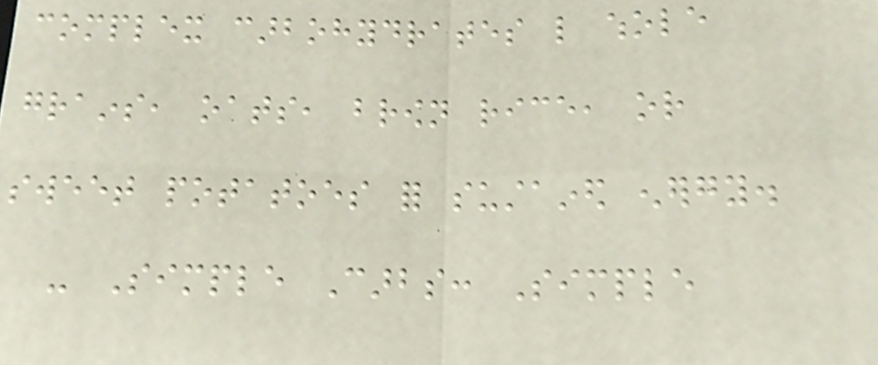complex carbohydrates like whole
grains, oats, brown rice, or
sweet potatoes for sustained energy.
- Simple Carbs: Simple
